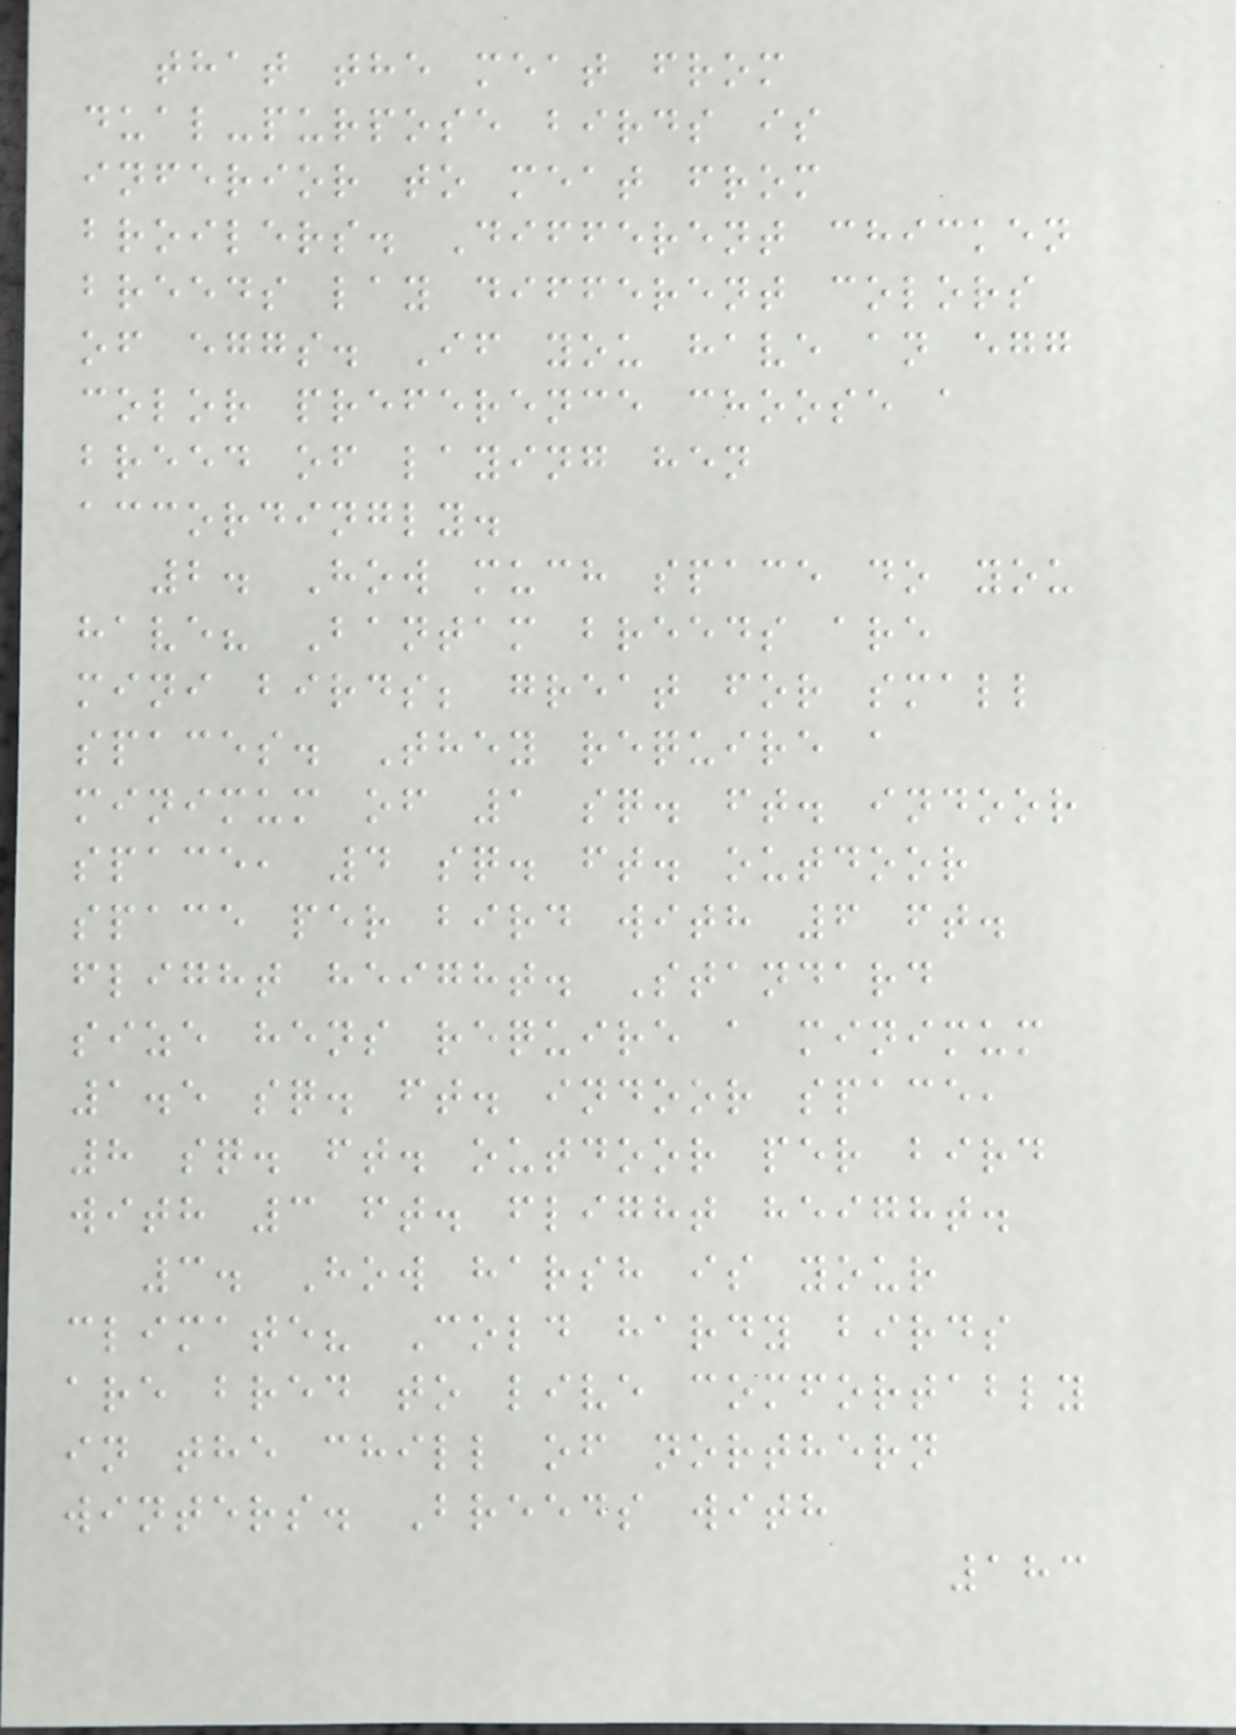that the meat from
dual-purpose birds is
inferior to meat from
broilers. Different chicken
breeds lay different colors
of eggs. If you have an egg
color preference choose a
breed of laying hen
accordingly.
2. How much space do you
have? Bantam breeds are
mini birds; great for small
spaces. They require a
minimum of 1 sq. ft. indoor
space, 4 sq. ft. outdoor
space per bird with 6 ft.
flight height. Standard
size hens require a minimum
1.5 sq. ft. indoor space,
8 sq. ft. outdoor per bird
with 3 ft. flight height.
3. How harsh is your
climate? Cold hardy birds
are bred to live comfortably
in the chill of northern
winters. Breeds with
183
